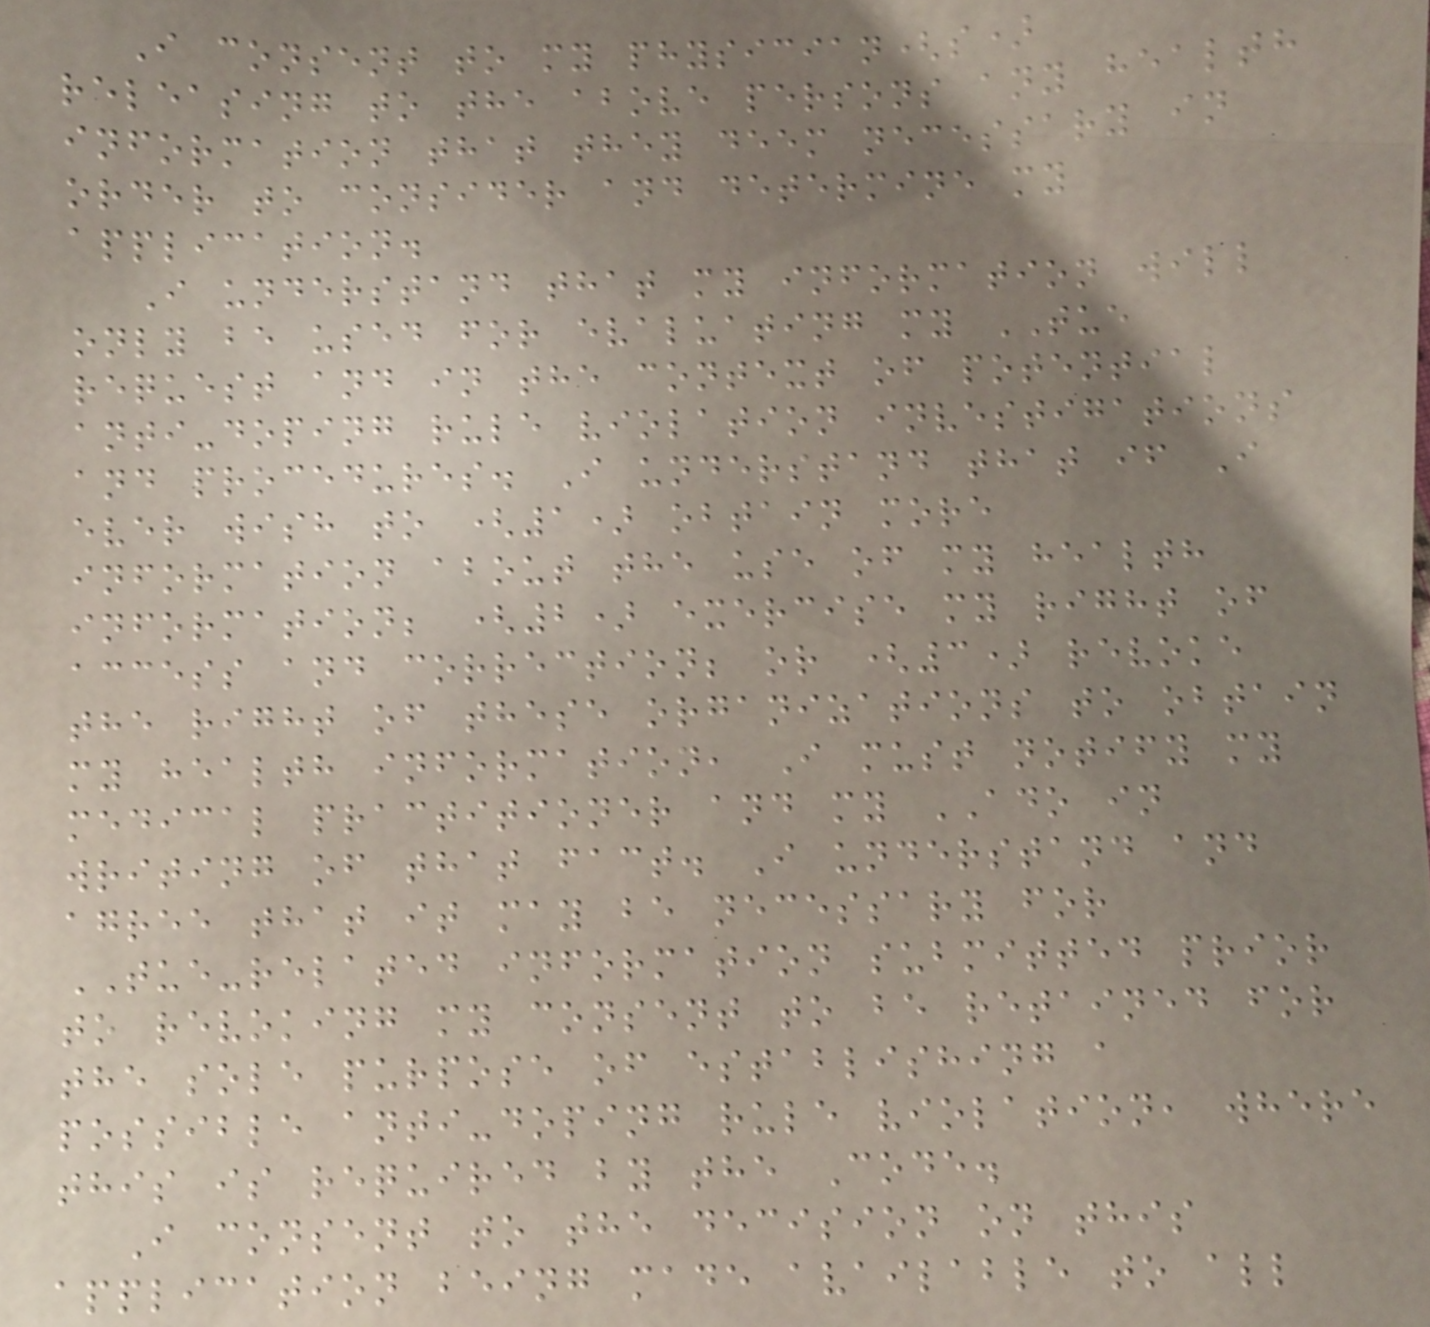I consent to my physician(s)
releasing to the above persons any health
information that they deem necessary in
order to consider and determine my
application.
I understand that my information will
only be used for evaluating my TUE
request and in the context of potential
anti-doping rule violation investigations
and procedures. I understand that if I
ever wish to (1) obtain more
information about the use of my health
information; (2) exercise my right of
access and correction; or (3) revoke
the right of these organizations to obtain
my health information, I must notify my
medical practitioner and my ADO in
writing of that fact. I understand and
agree that it may be necessary for
TUE-related information submitted prior
to revoking my consent to be retained for
the sole purpose of establishing a
possible anti-doping rule violation, where
this is required by the Code.
I consent to the decision on this
application being made available to all
